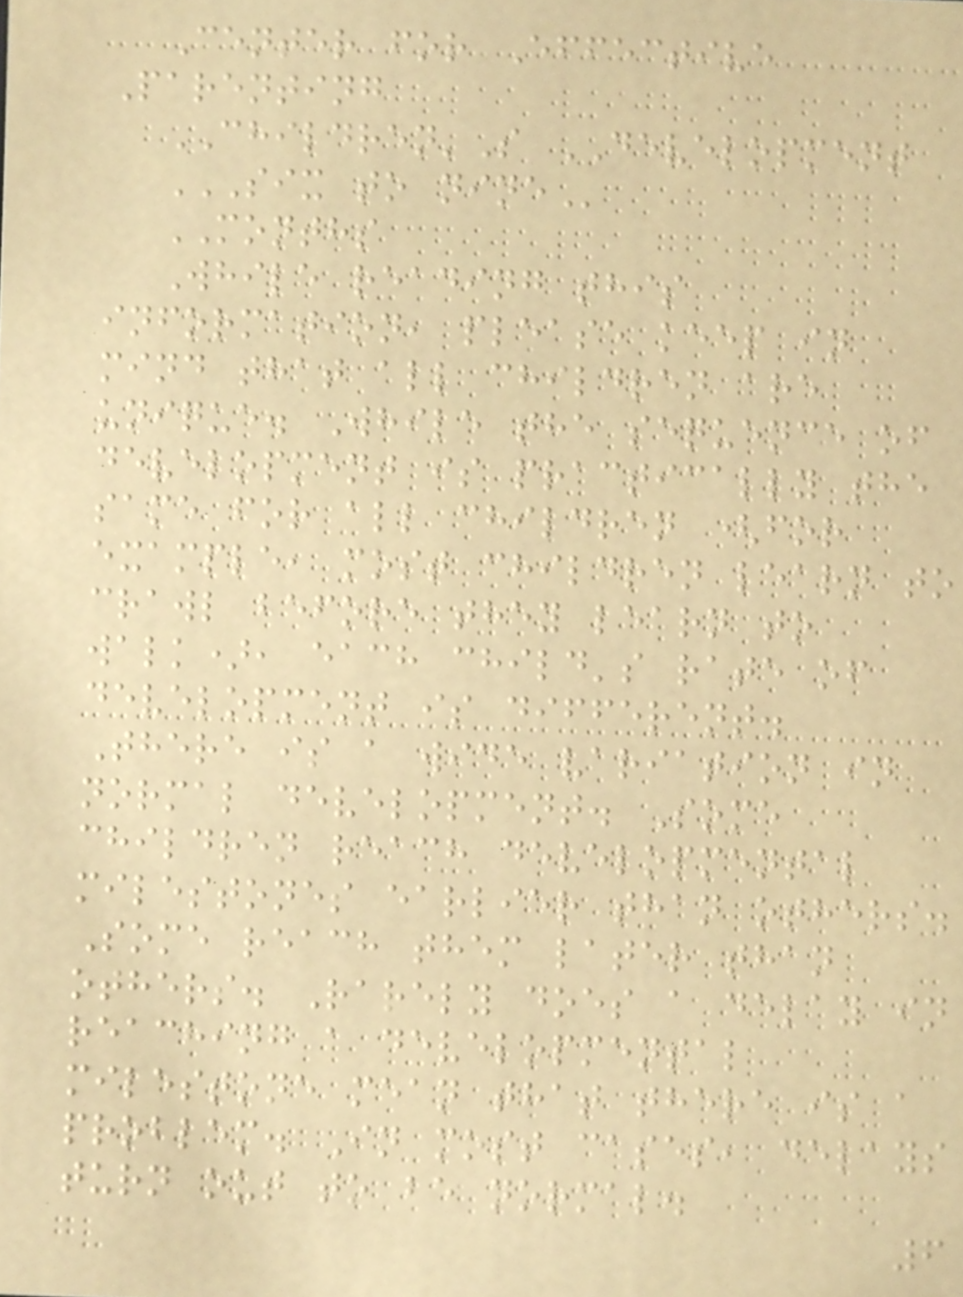Center for Effective
Parenting
CHILDREN'S DEVELOPMENT
SIX TO NINE
MONTHS
While reading this
information, please keep in
mind that all children are
unique. While the sequence of
development is practically the
same for all children (for
example, most children learn to
crawl before they learn to
walk), each child's rate of
development is different.
There is a wide variation in
normal development. Some
children reach developmental
milestones earlier than others.
Some reach them later than
others. Rarely does a delay in
reaching a developmental
milestone mean that there is a
problem. In most cases, delays
turn out to be normal.
6
